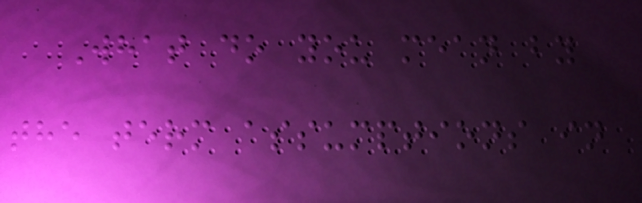What do you mean by
the term assumptions in
